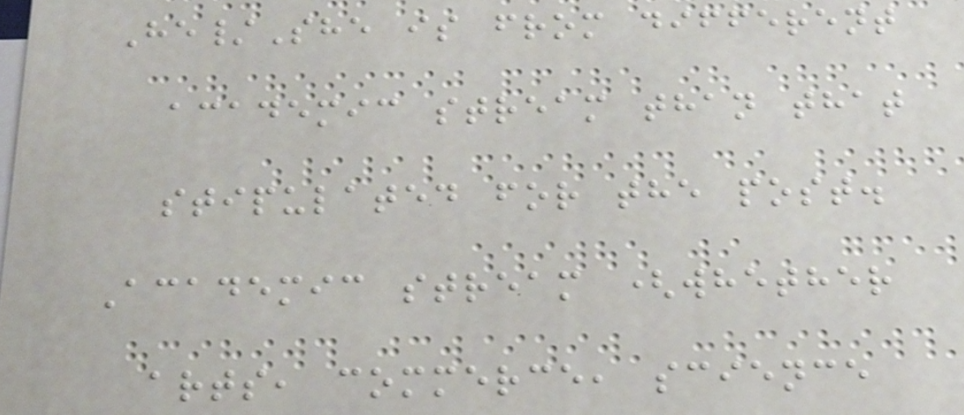He/She is from different
academic stream than that
stipulated for the post.
Academic stream (whether
arts, commerce, science
